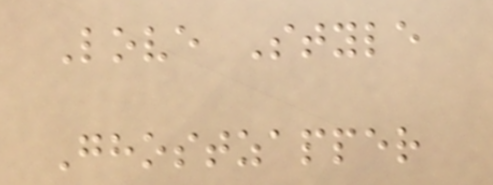Love Style
Ghostzapper
